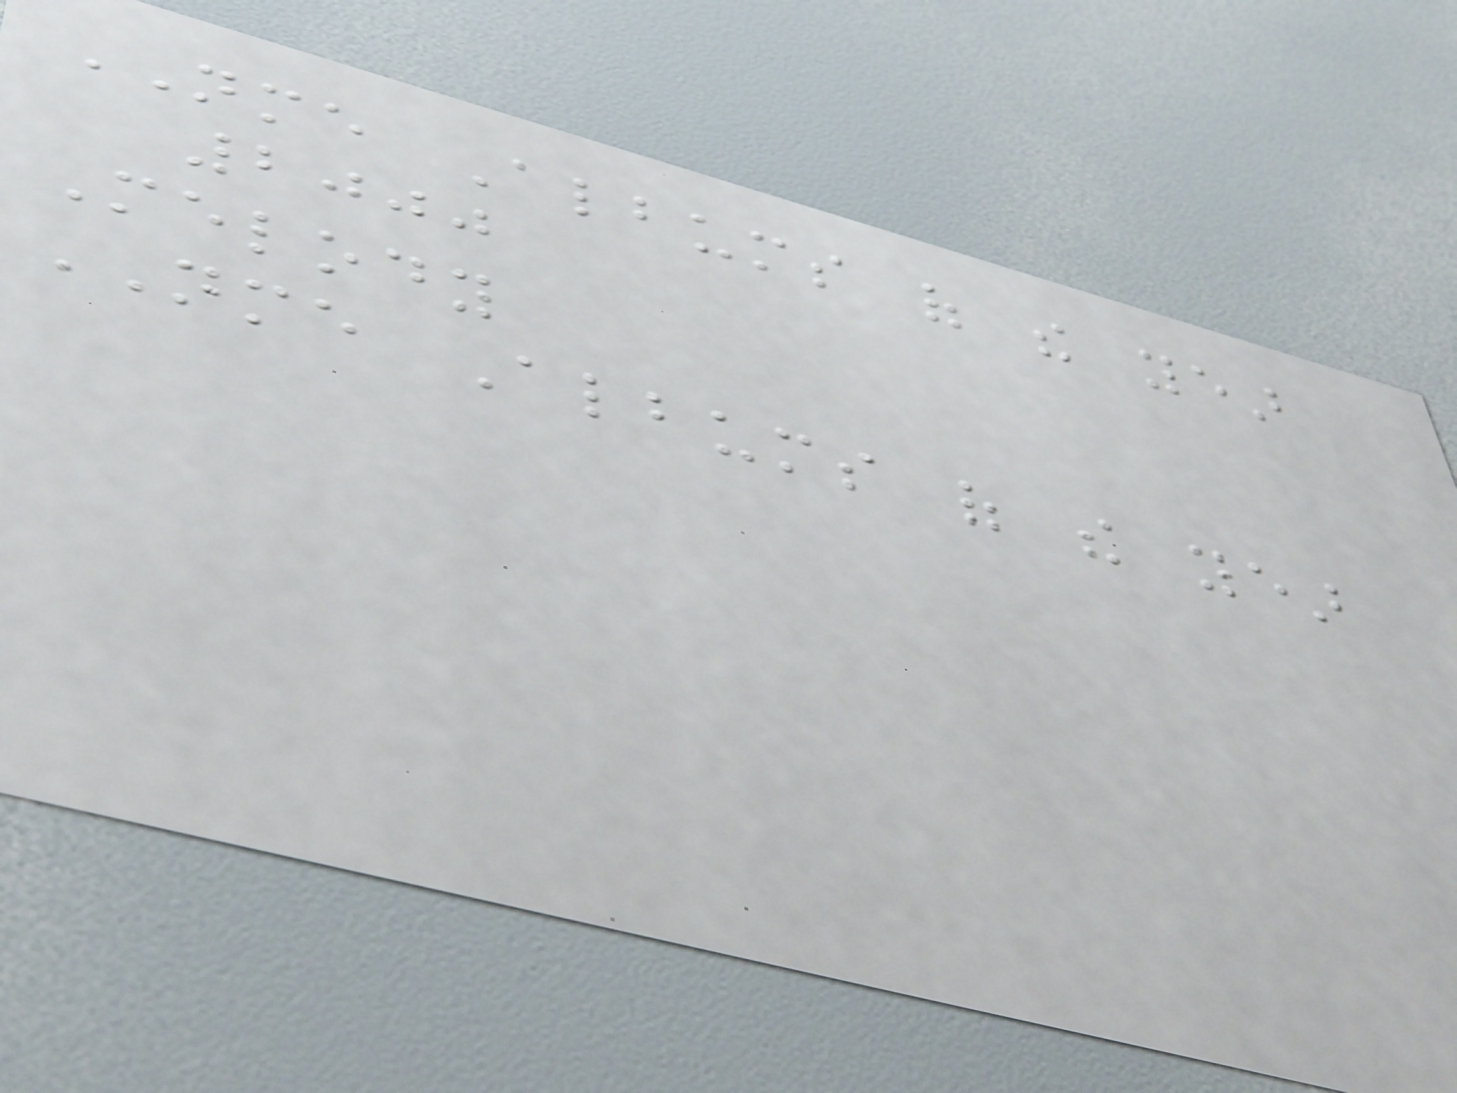NME Albums of the year
2000
Melody
NME Albums of the year
